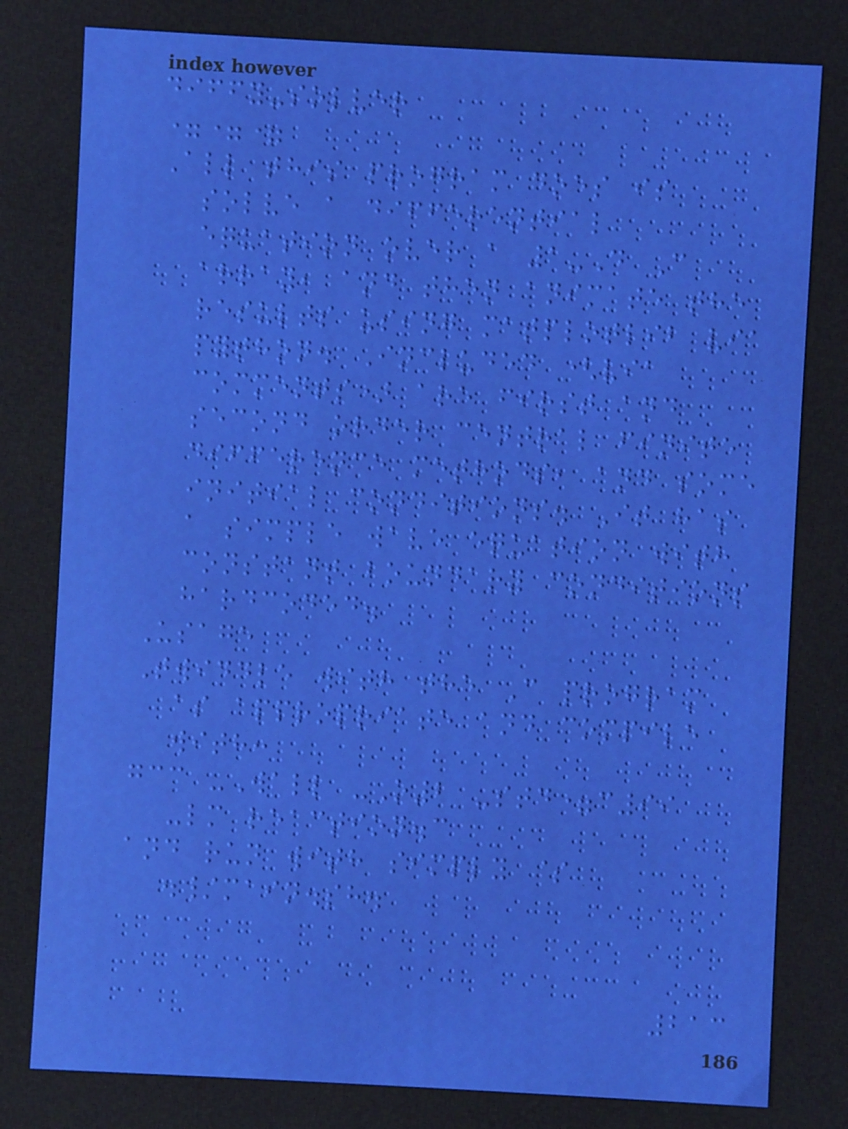diffy-solver
===
All this program does is
solve a differential
equation over a 1-D C
array, and then animate the
results using matplotlib via
python. Included (via
comments) are first and
second order central finite
difference methods, and some
initial conditions. It has
a simple wave equation with
constant boundary conditions
hardcoded.
Usage
Twiddle with the C program
as appropriate and compile
with:
gcc -Wall -O2 -std=c99
-lm reaction.c
and run with simply $
./main.sh.
213
